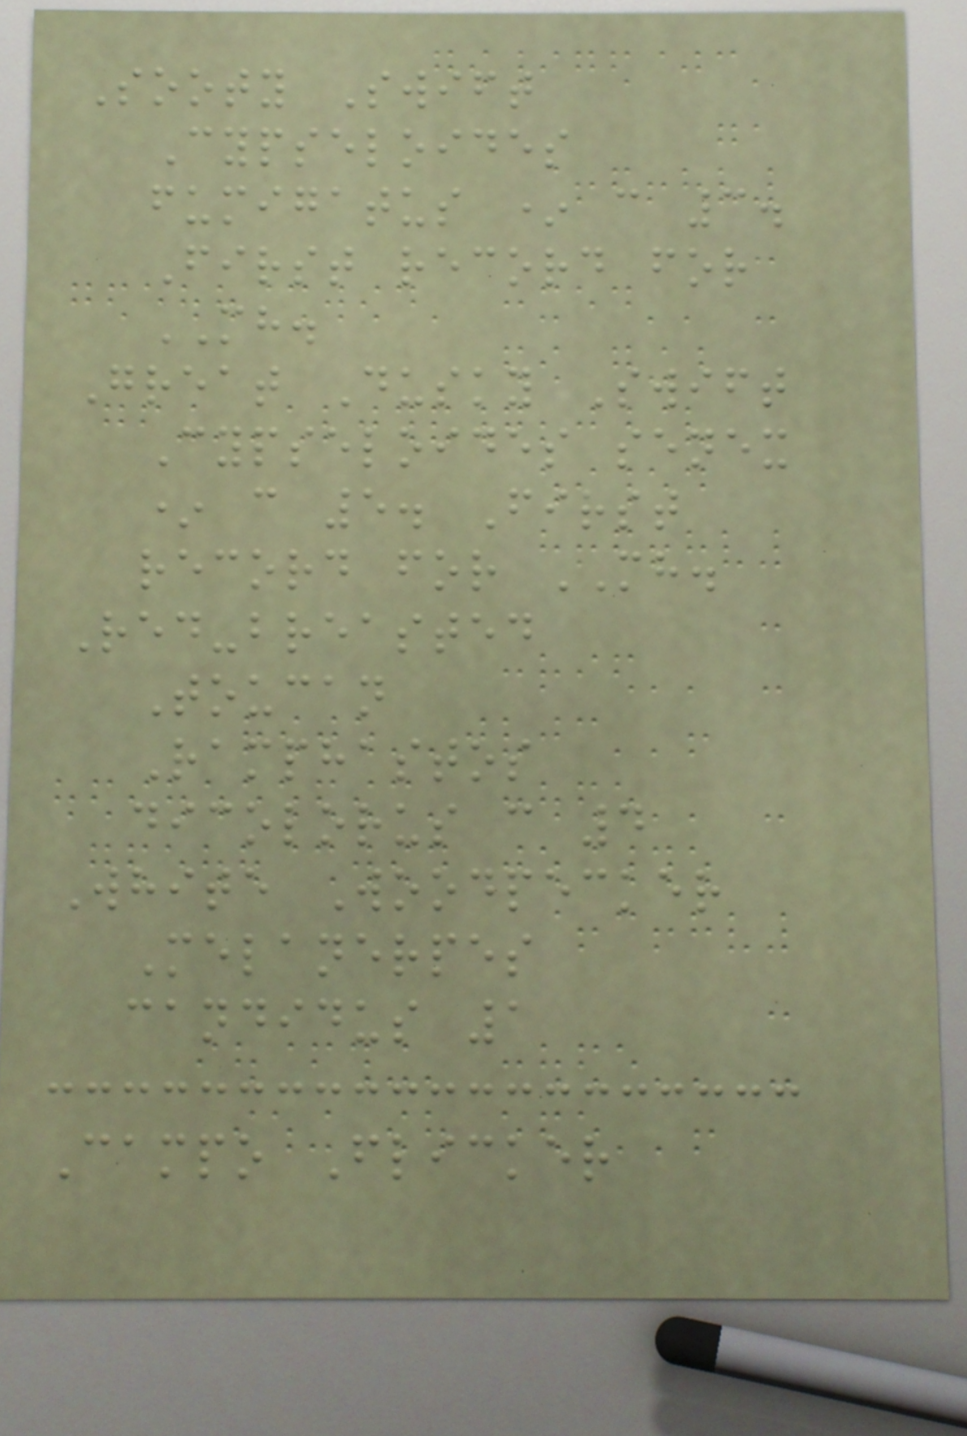Sooty Swift
Cypseloides
fumigatus * c 3.
First record for
MH.
Great Dusky Swift
Cypseloides senex
* c 5. First
record for MH.
Red-breasted
Toucan
Ramphastos
dicolorus c 4
White Woodpecker
Melanerpes
candidus 1
Campo Flicker
